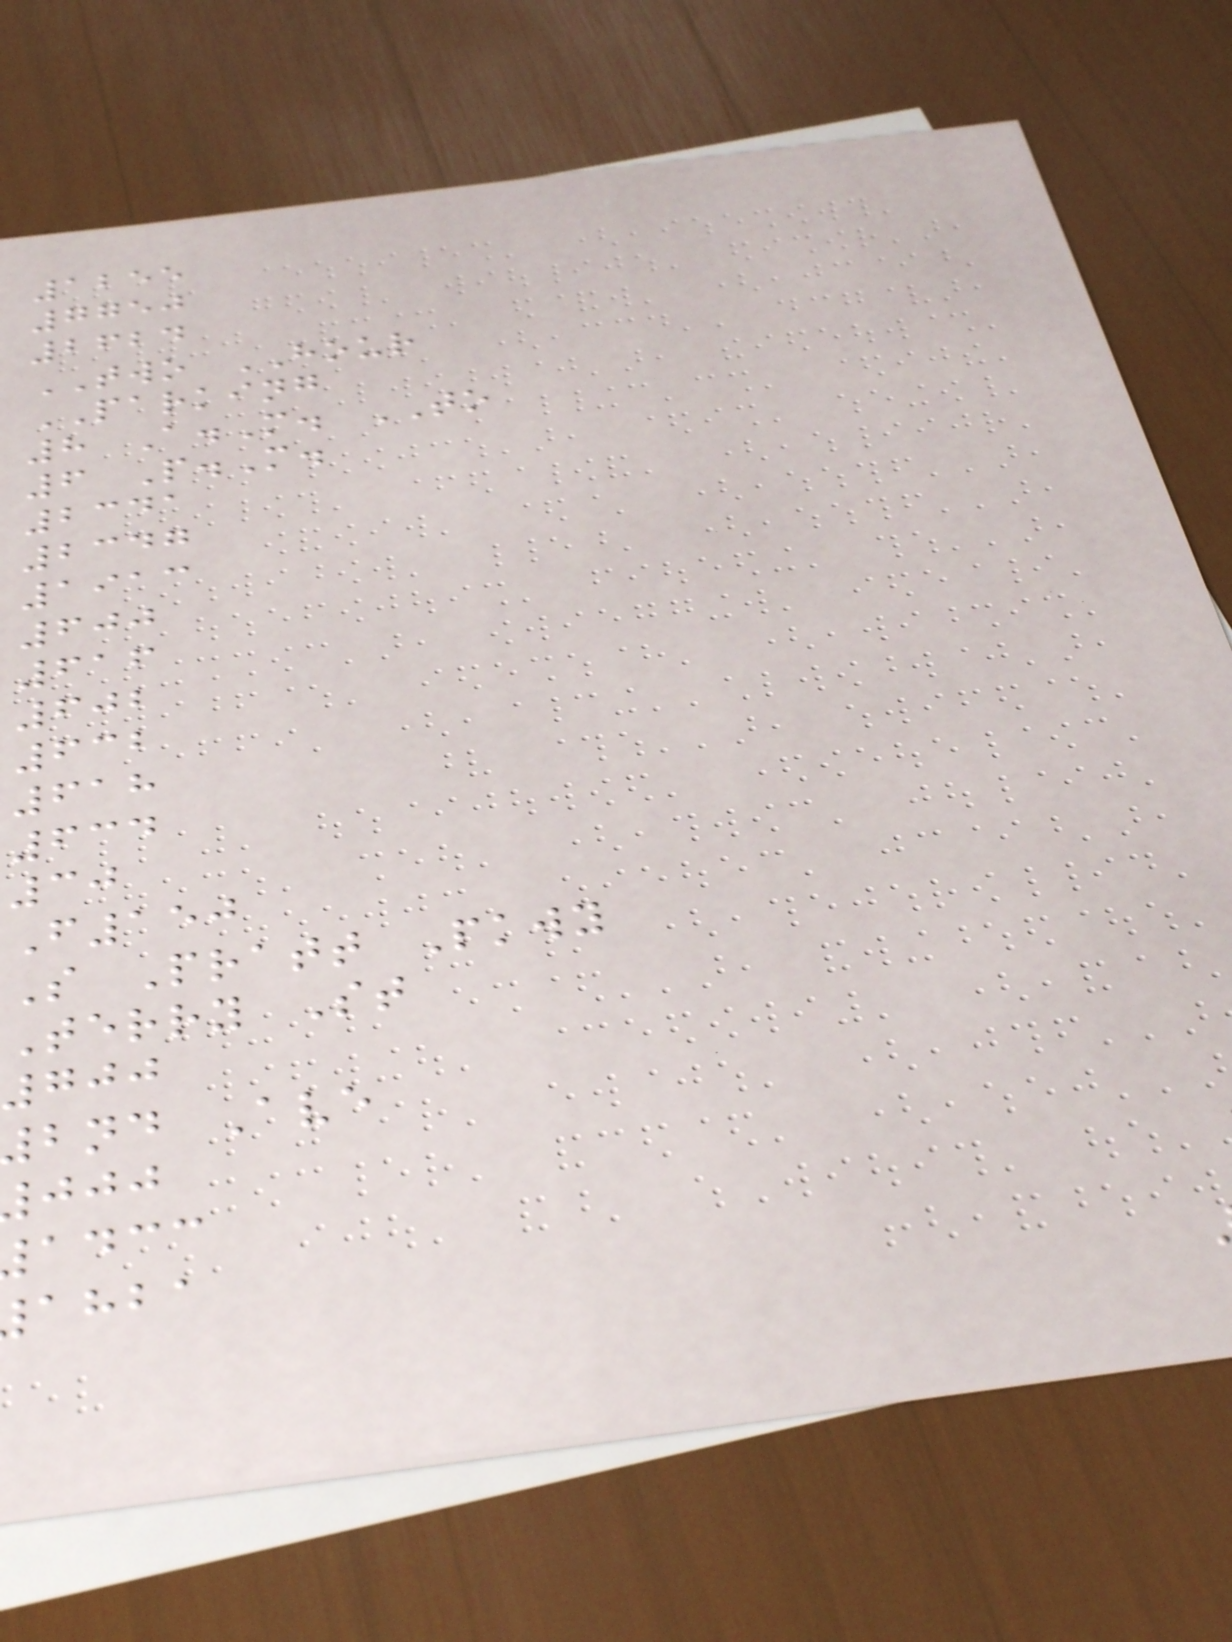1255
7750
2624
TWO HOUR
PARKING
8 A.M. TO
6 P.M.
2341
2347
1913
600
616
602
632
618
634
30
F150
S Pratt Pkwy
Terry St
700
bnd Ave
adcc
ahba
